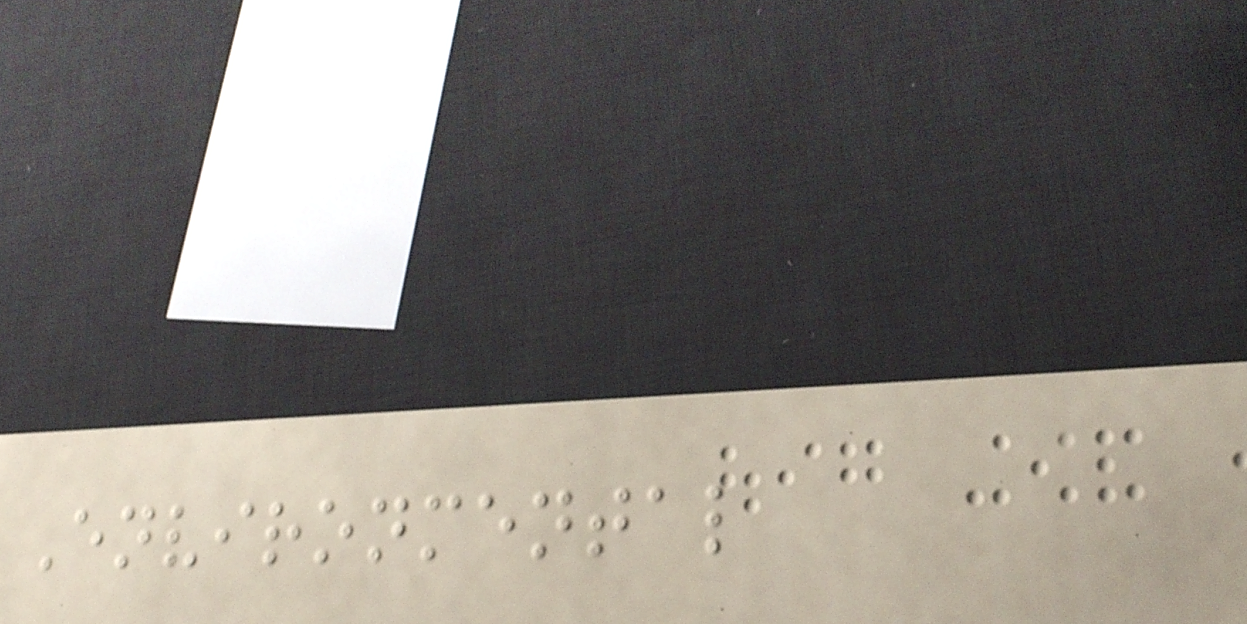Environmental
